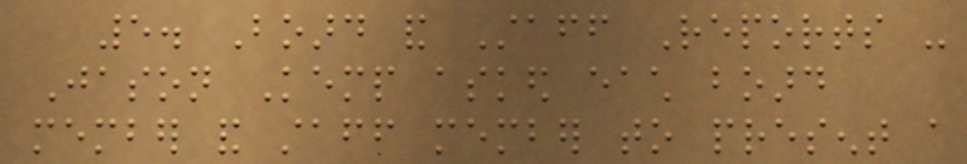5. Board and Staff Reports -
Jason Kemp asked each board
member and staff member to present a
